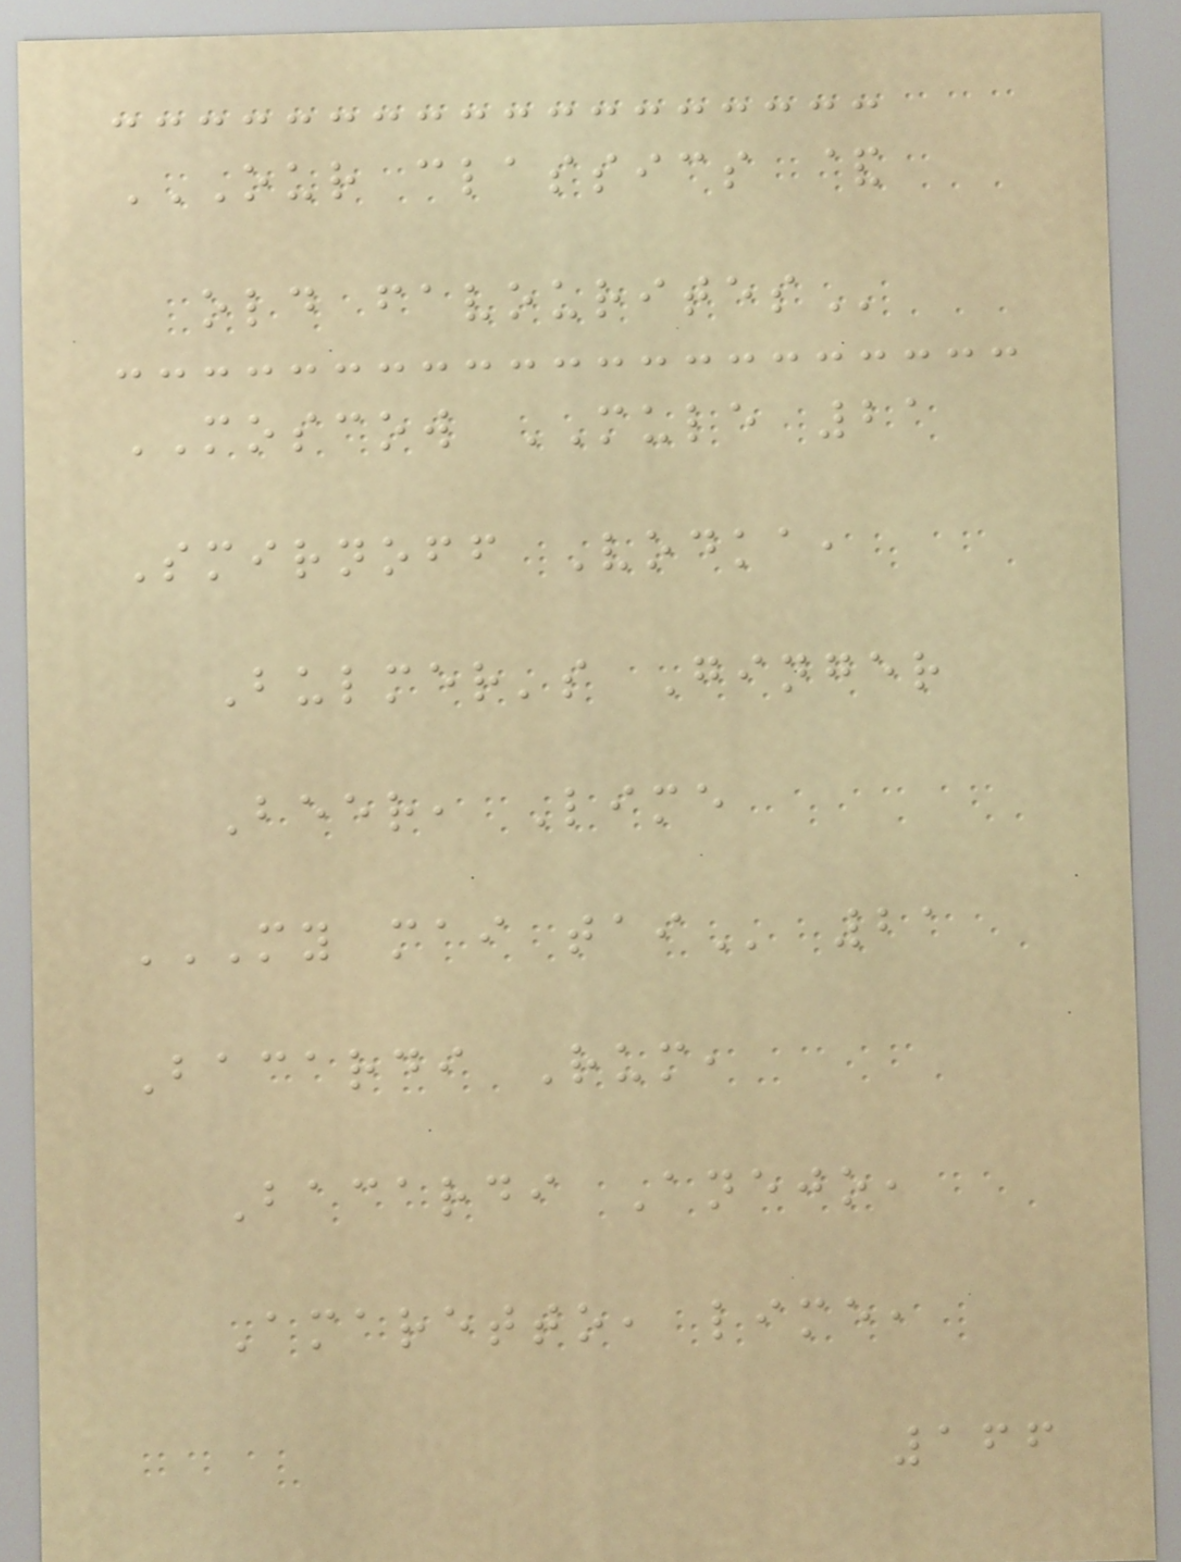OUR CLASSICS &
OLD FAVOURITES
MOSCOW MULE 21
Smirnoff Vodka,
Bulmer's Ginger
Beer, Lime
MY MAI TAI 21
Bacardi Rum,
Bacardi Anejo,
Amaretto, lime,
166
